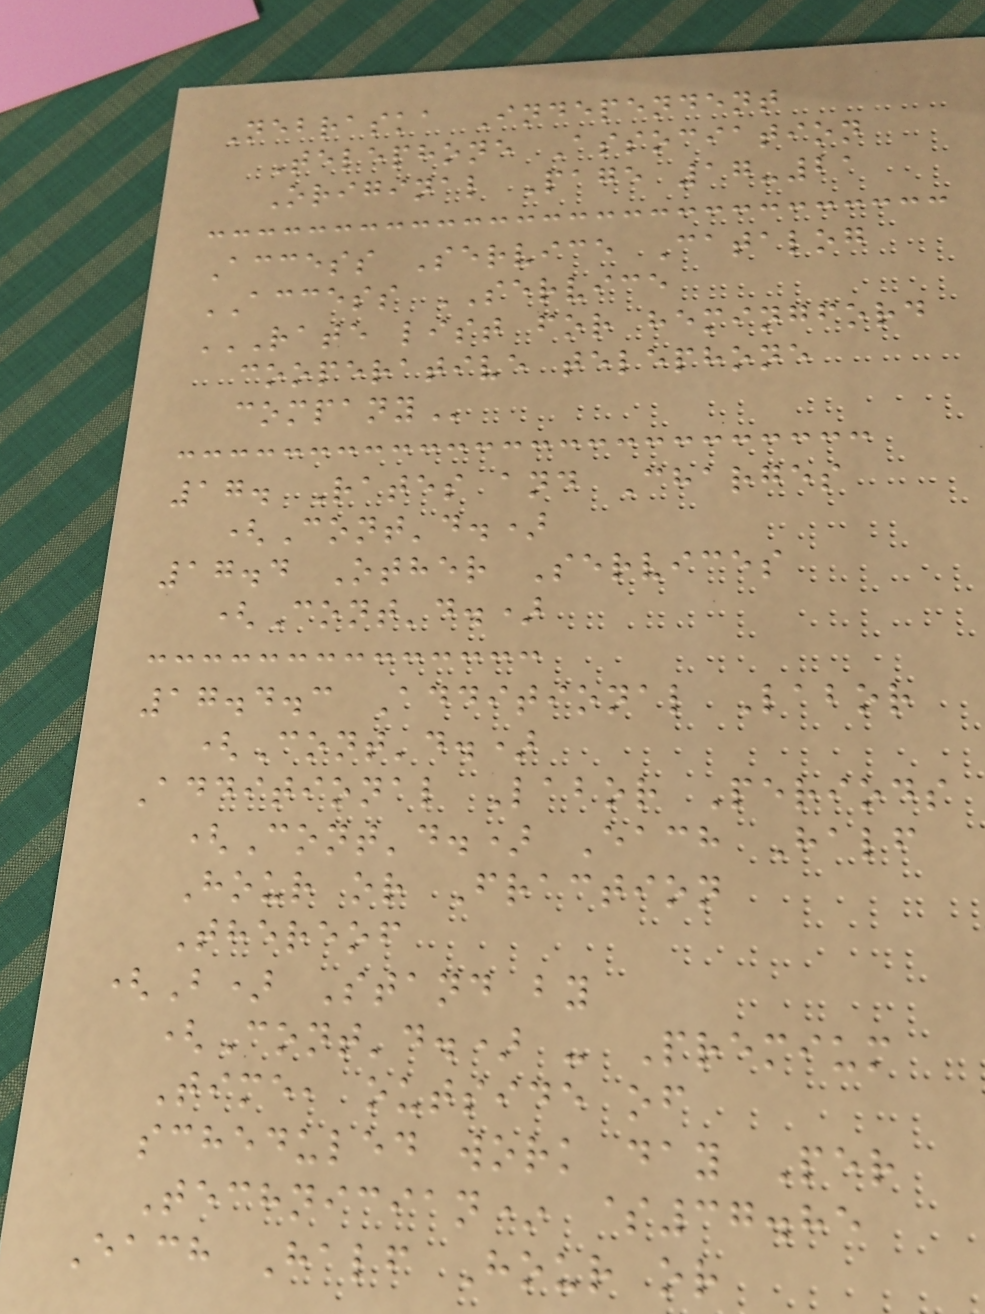Nebraska Independent
Telephone Association
Original Page 17-21
Access Service Catalog
ACCESS SERVICE
RATE LIST FOR HEMINGFORD
COOPERATIVE TELEPHONE
COMPANY
17. Rates and Charges
(Cont'd.)
17.4 Other Services
(Cont'd.)
17.4.3 Additional Labor
(Cont'd.)
Additional Labor Periods
(Cont'd.) Each Half
Hour or Fraction
Thereof
(B) Stand by
(Cont'd.) - Premium
Time, outside of
scheduled work day Per
Technician* $37.85
Each Half Hour or
